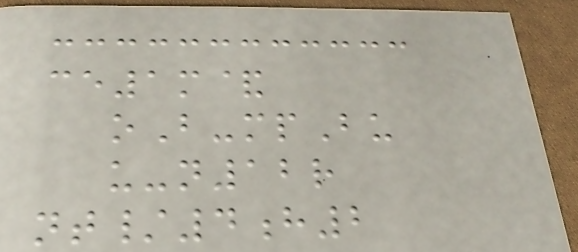ce1m&
oB-mpBu
u-n12r
nt/4h2
